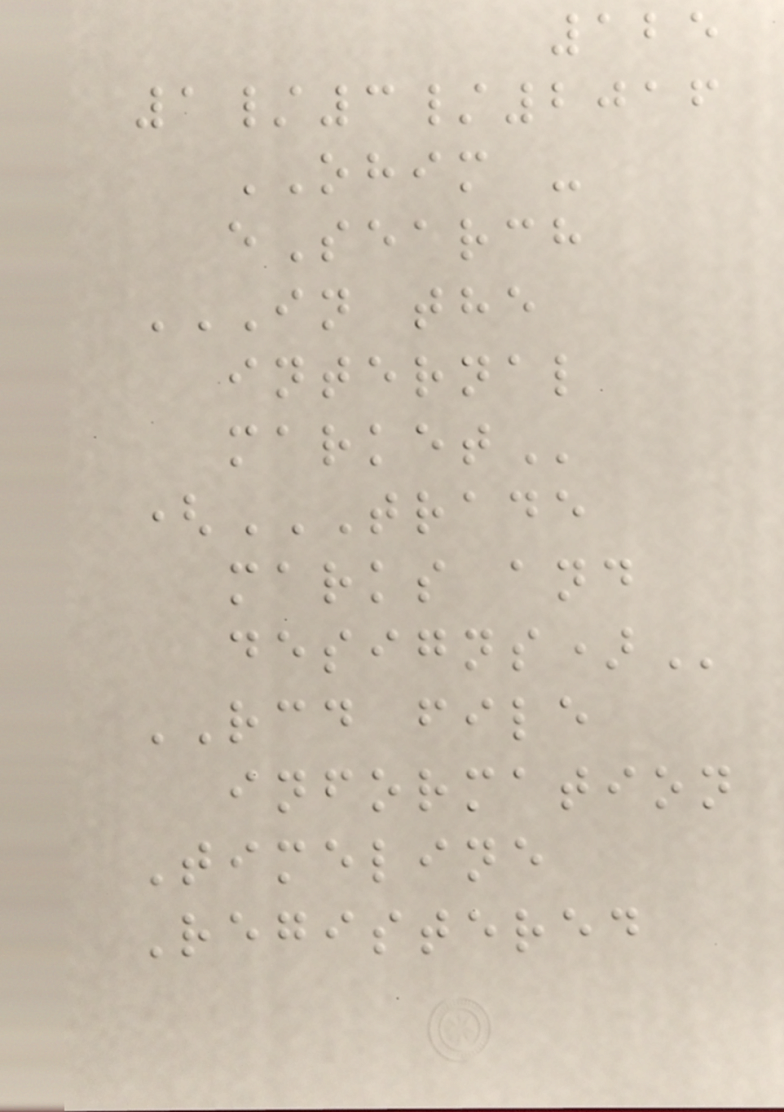125
1/3/2016
OHIM -
eSearch
IN THE
INTERNAL
MARKET
(TRADE
MARKS AND
DESIGNS)
RCD file
information
Timeline
Registered
